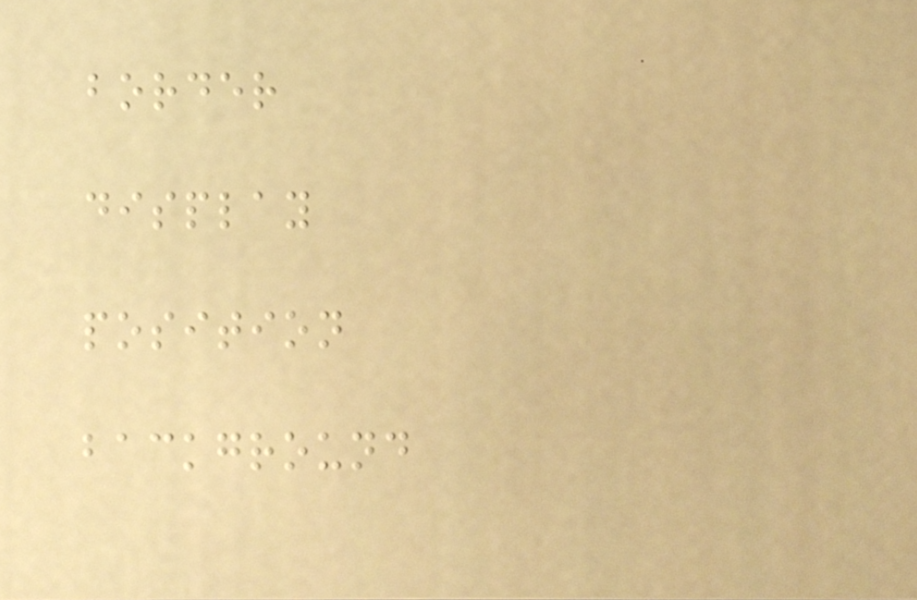border
display
position
background
